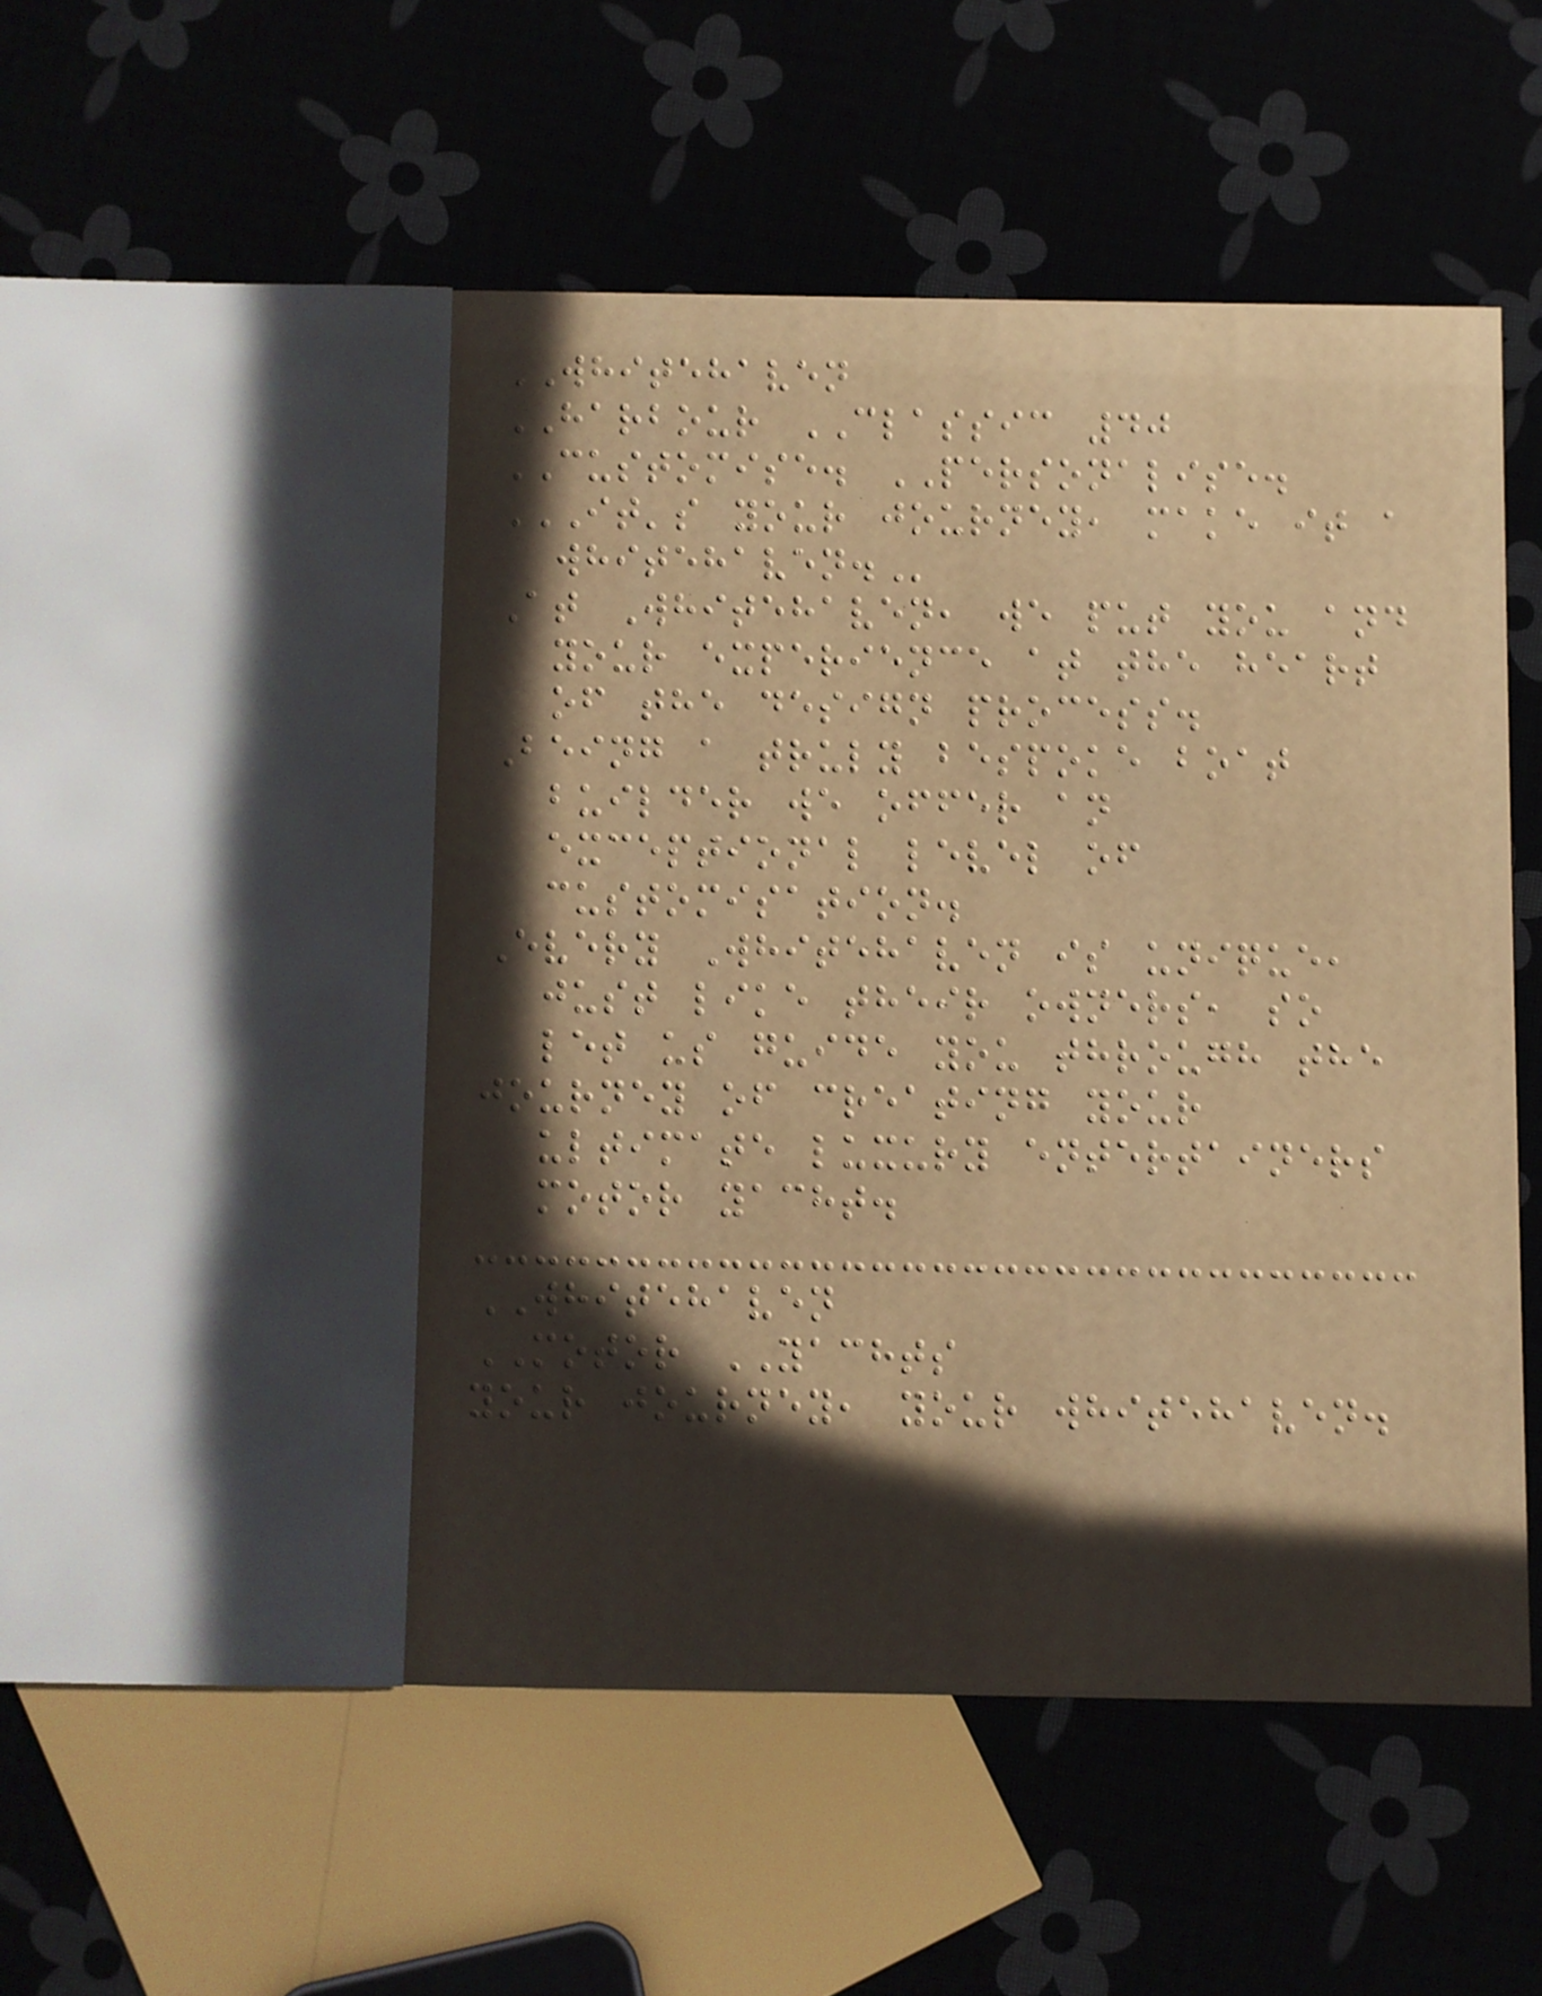WHITEHAVEN
HARBOUR CLASSIC 40
CUSTOMISE. PERSONALISE.
IT'S YOUR JOURNEY, MAKE IT A
WHITEHAVEN.
At Whitehaven, we put you and
your experience at the heart
of the design process.
Being a truly bespoke boat
builder we offer an
exceptional level of
customisation.
Every Whitehaven is unique,
just like their owners, so
let us guide you through the
journey of creating your
ultimate luxury entertainers
motor yacht.
WHITEHAVEN
MOTOR YACHTS
your journey, your whitehaven.
